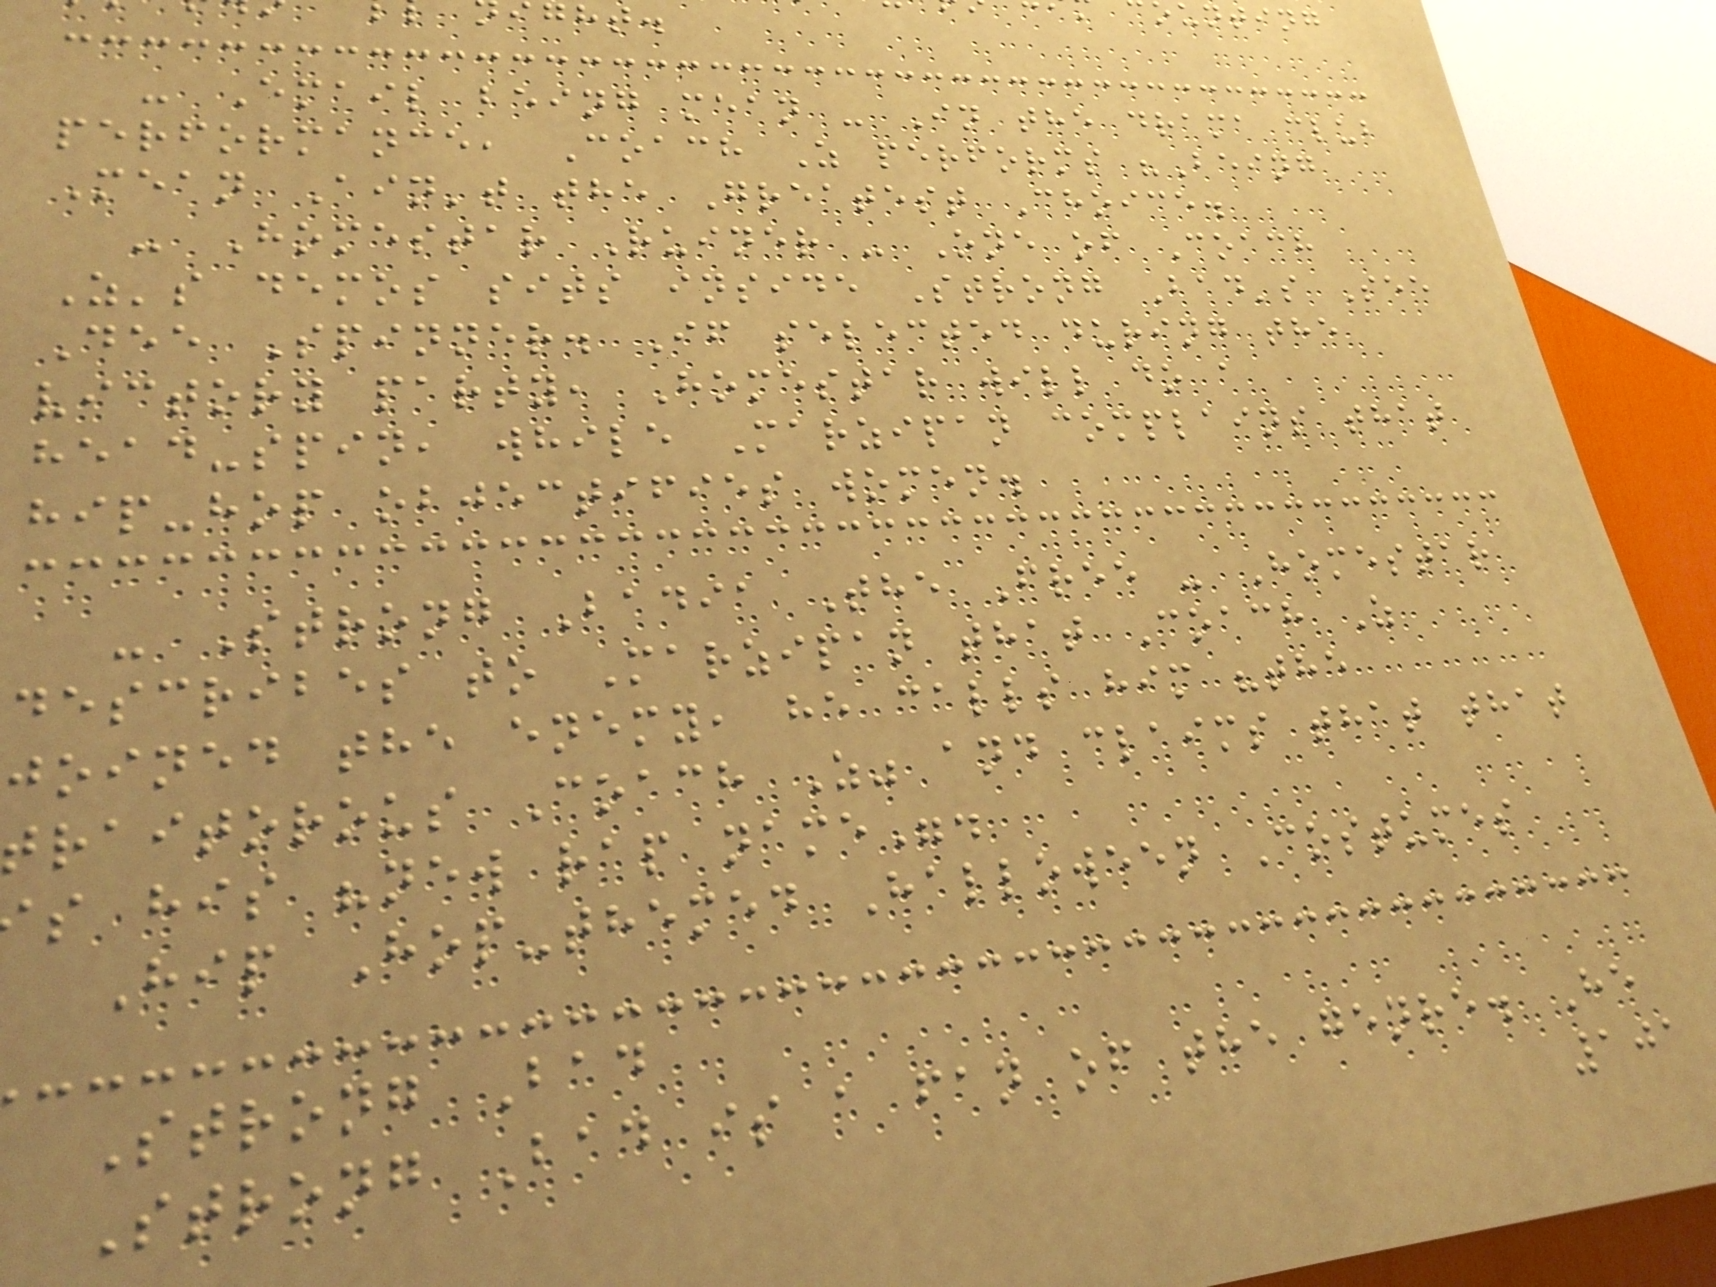- Email being mean - In the drama club
performance, Coach Z performs "Being
Mean Ain't the Greatest Choice.
- Homestar Ruiner - One of Coach
Z's demos sits inside Strong Bad's See
Dee Spinner. If selected during the
victory party, Homestar will do a
head-spin, while Marzipan complains that
hip-hop objectifies women.
- Strong Badia The Free - Homestar
describes to Marzipan that Coach Z
joined the enemy, he calls him "the
traitorous Coach Z" and claims that that
s his "new rap name".
Hip Hop-themed Halloween Costumes
Strong Bad
Strong Bad is a fan of the genre. He
101
